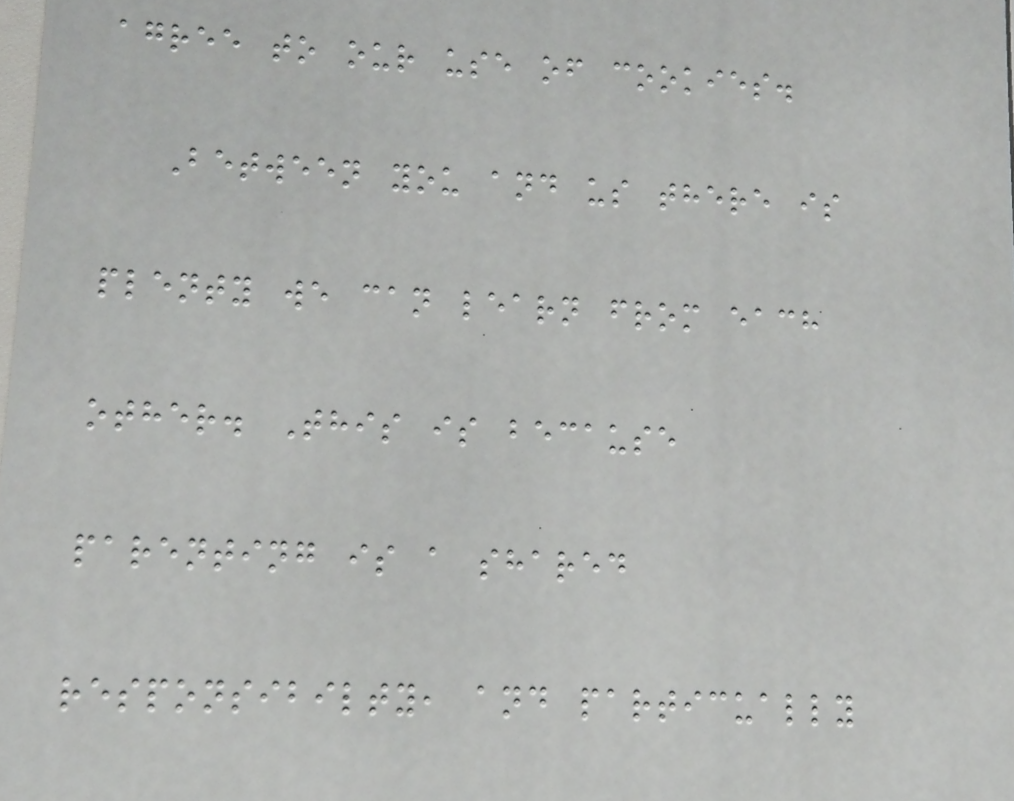agree to our use of cookies.
Between you and us there is
plenty we can learn from each
other. This is because
parenting is a shared
responsibilty, and particually
